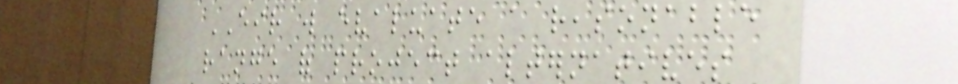EIR will evaluate a reasonable
range of project alternatives
